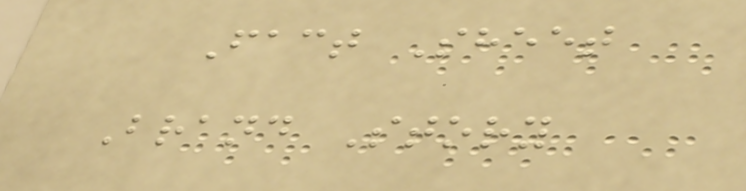Fact Sheet
Brand Story
